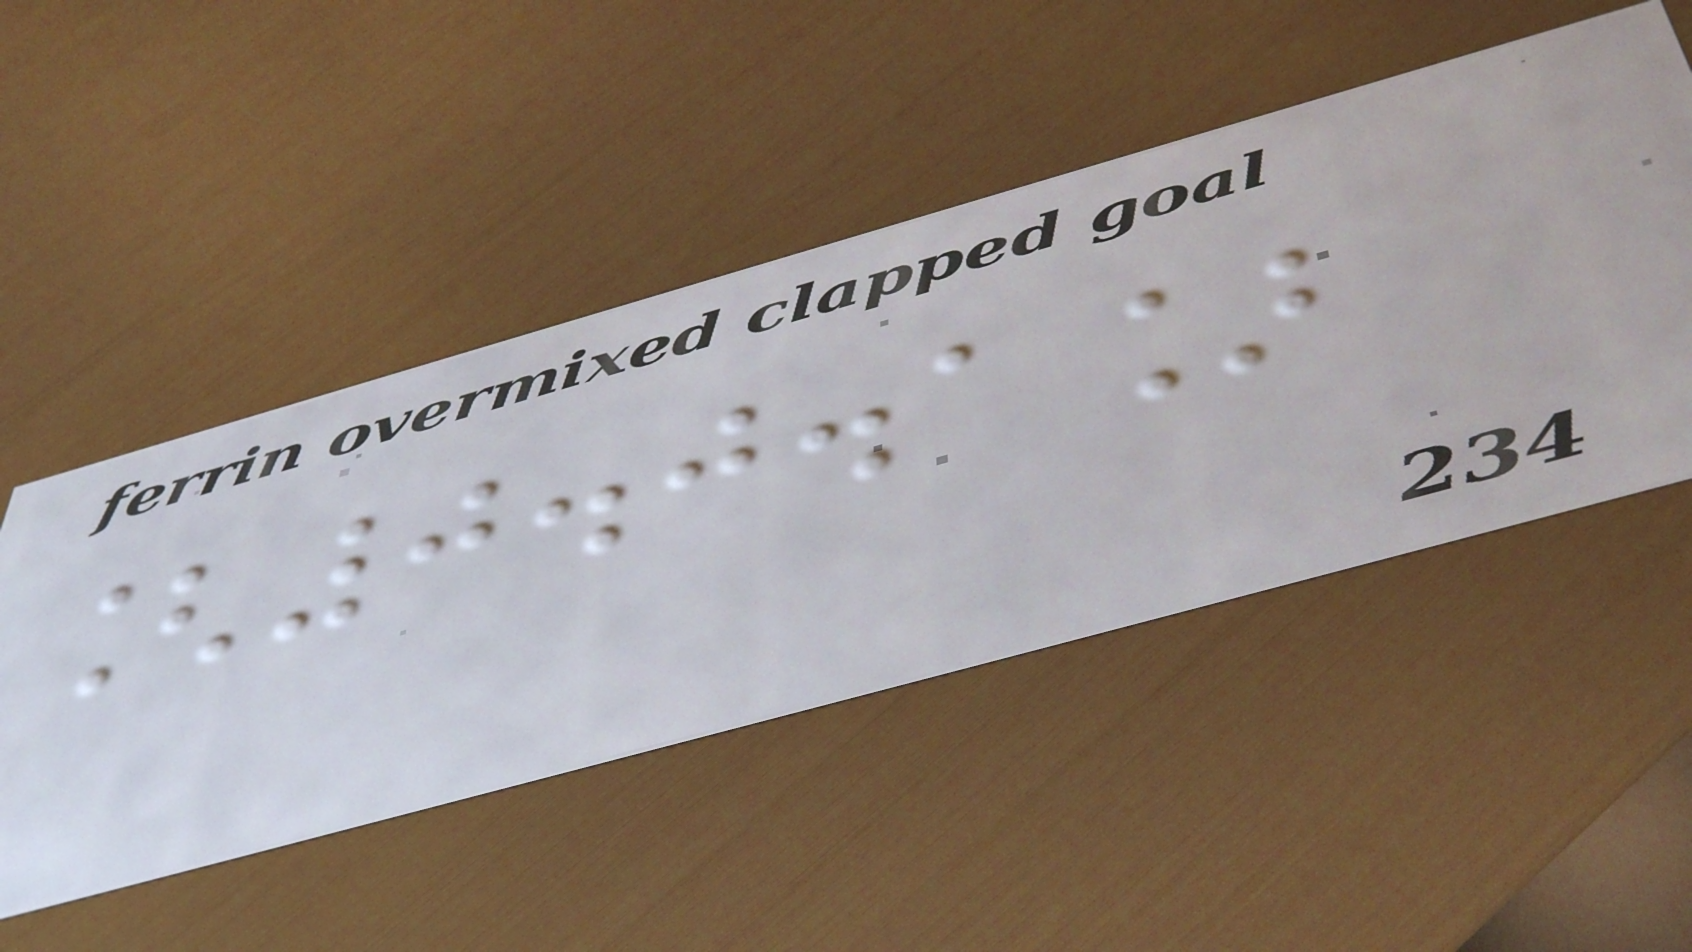[0.0.1]
